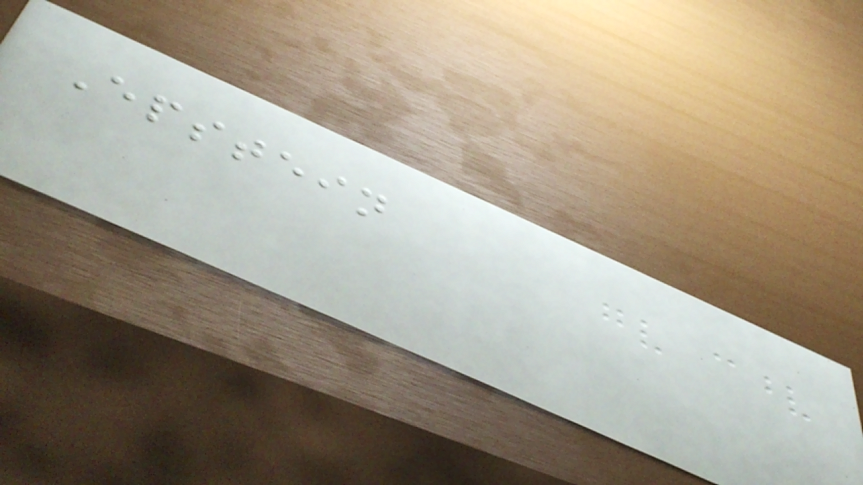Epstein
